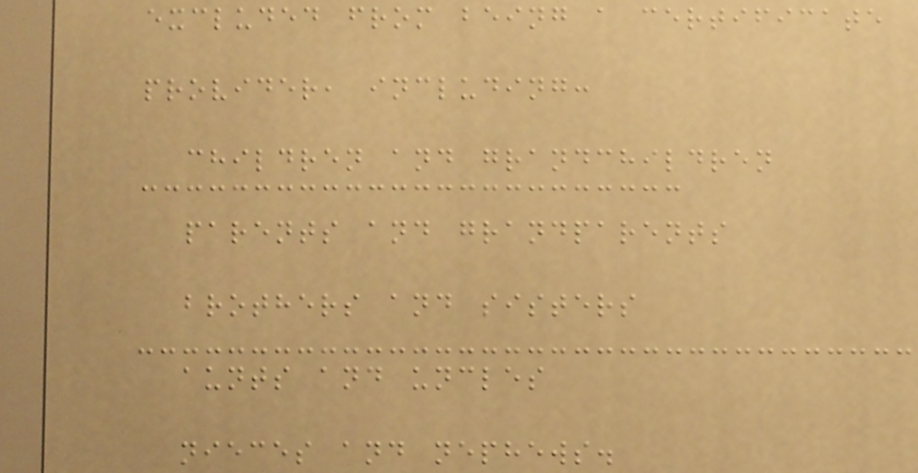excluded from being a certificate
provider, including:
children and grandchildren
parents and grandparents
brothers and sisters
aunts and uncles
nieces and nephews.
